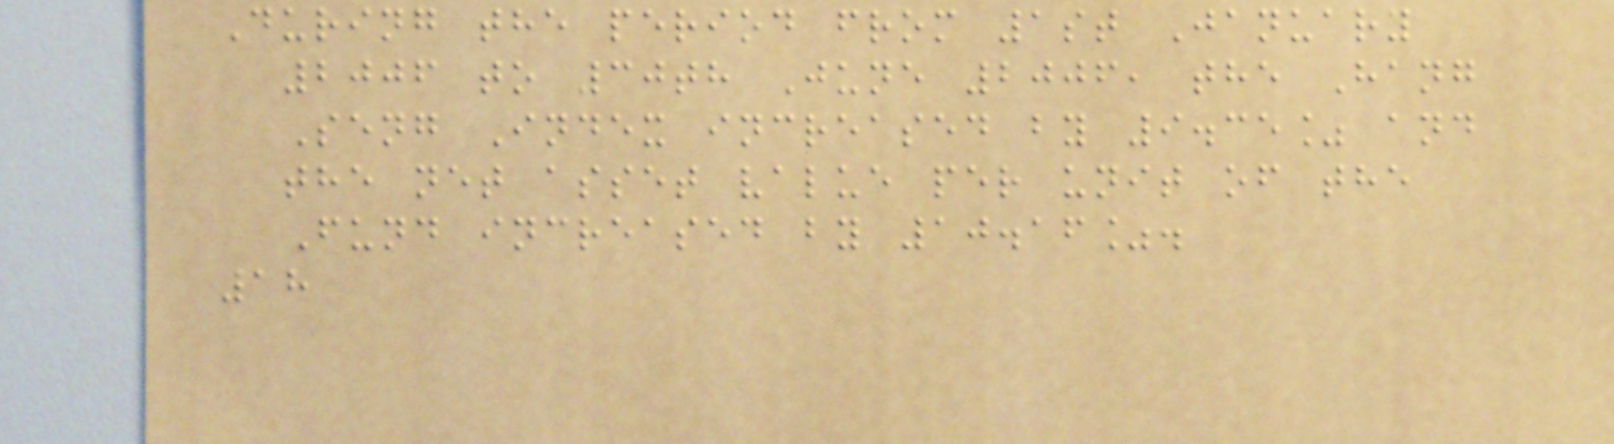During the period from 1st January
2006 to 30th June 2006, the Hang
Seng Index increased by 9.35% and
the net asset value per unit of the
Fund increased by 10.16%.
18
